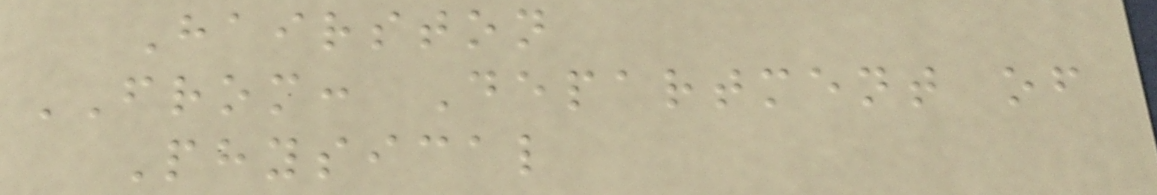Hairston
FROM: Department of
Physical
